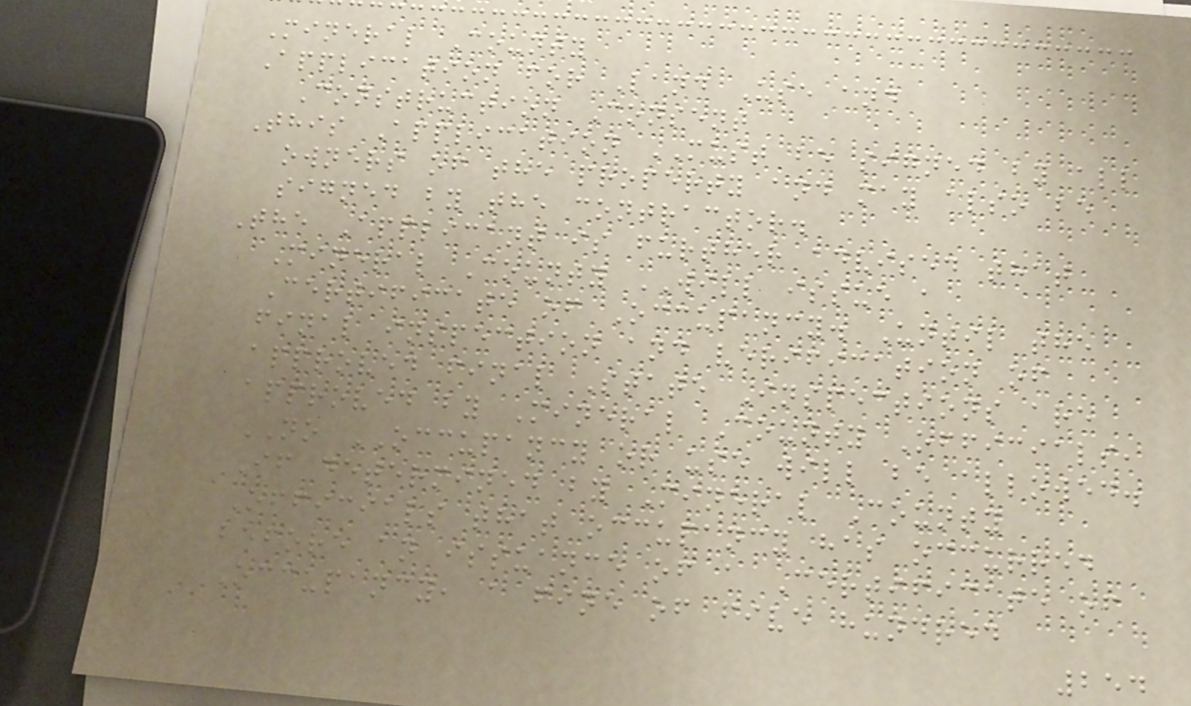Mineral County
Application for Land Use and
Construction Consent
This Application MUST be signed by all
owners of the property and may also be
signed by the contractor.
The Applicant is further advised that
Mineral County WILL issue a
Certificate of Occupancy. Until the
final inspection and verification of
approved final State Inspections are
approved by Mineral County Officials,
NO OCCUPANCY or use will be allowed.
If determined by Mineral County
Officials that occupancy has occurred
before an issuance of a Certificate of
Occupancy, a fine of five hundred
254
